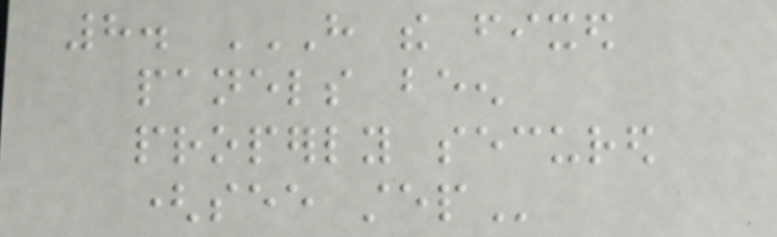8. HAVE THE FIXED
PANELS BEEN
PROPERLY SECURED
(SEE STEP
